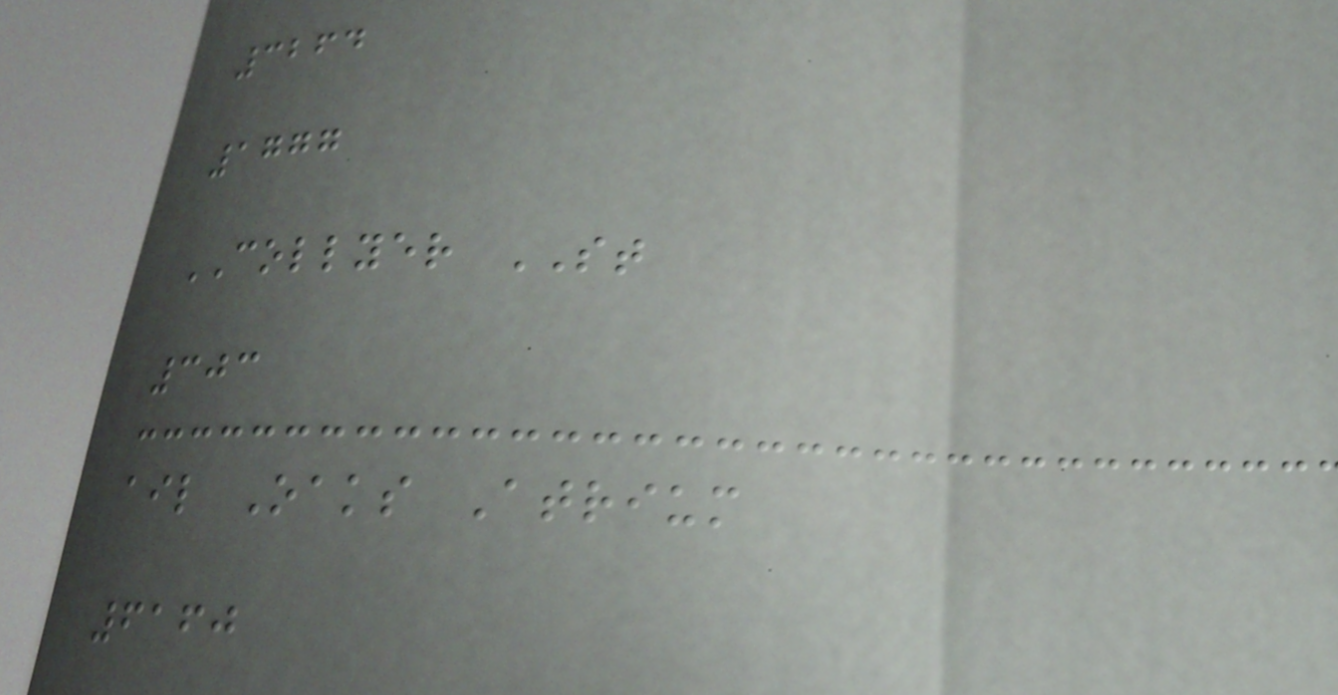3264
1777
COLLYER ST
303
ail Oaks Atrium
6160
